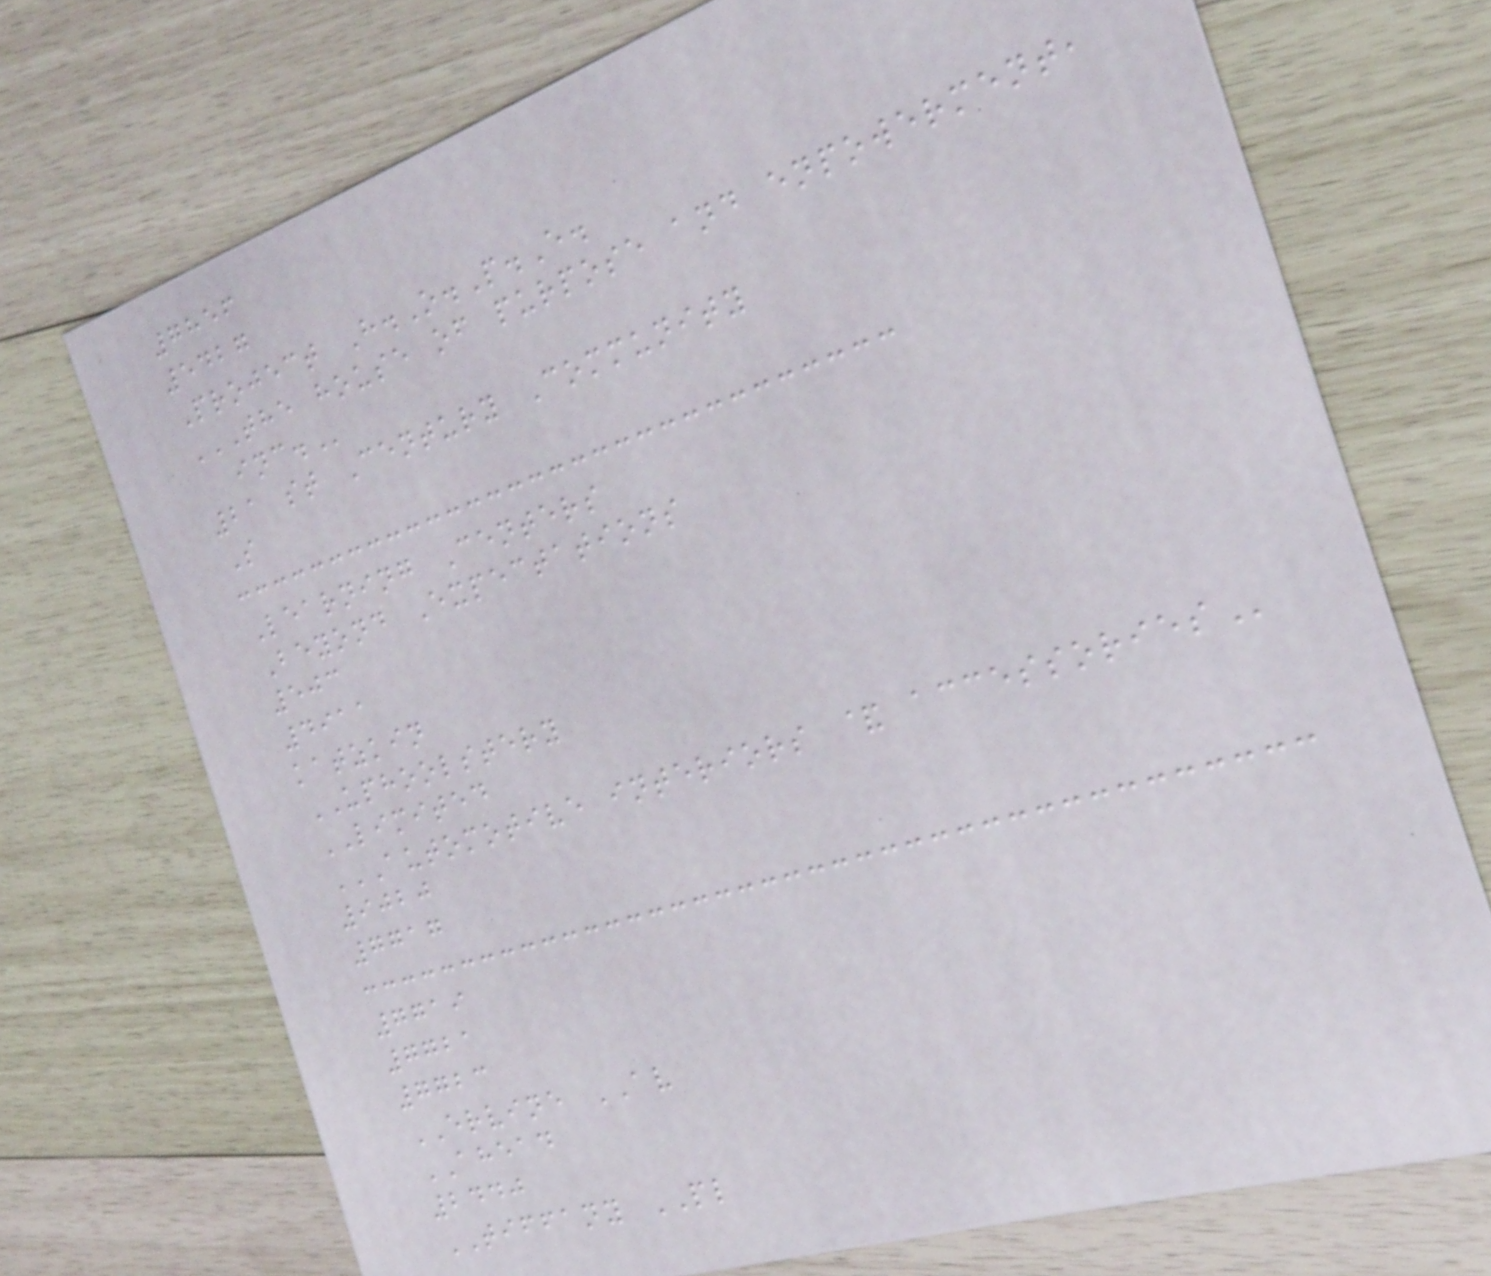7856
5427
Project H.O.P.E.
THE HOUSE OF PURPOSE AND ENPOWERMENT,
INC.
21 st Century Community
S
Learning Centers
Beyond Expectations
503
4911
katzkin
UPHOOLSTERY
LIMITED
AUTOMOTIVE INTERIORS & ACCESSORIES
9020
7717
7719
7721
7723
ERVINE AV
AHEAD
2440
TIFFANY PL
